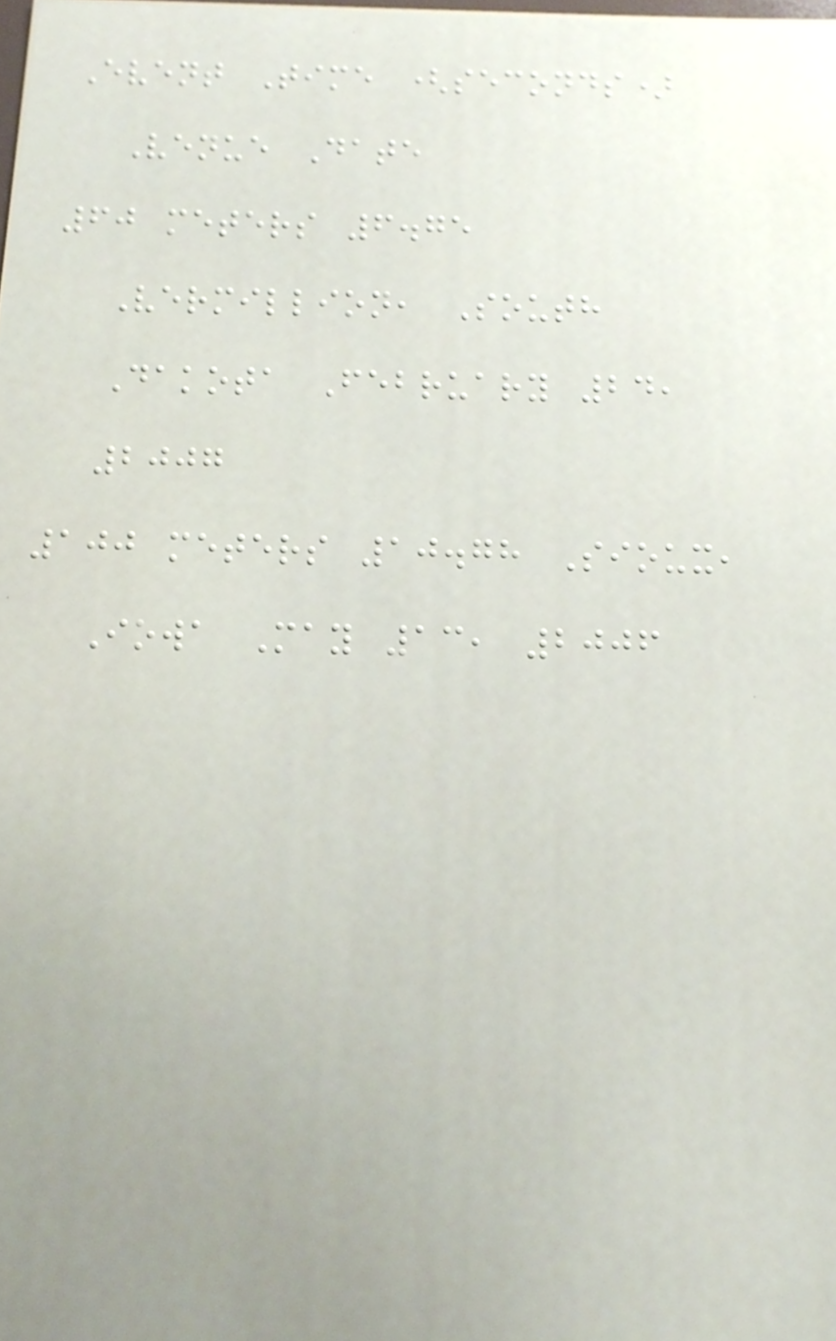Event Time (seconds)
Venue Date
60 meters 6.75
Vermillion, South
Dakota February 24,
2007
100 meters 10.78 Sioux,
Iowa May 13, 2006
